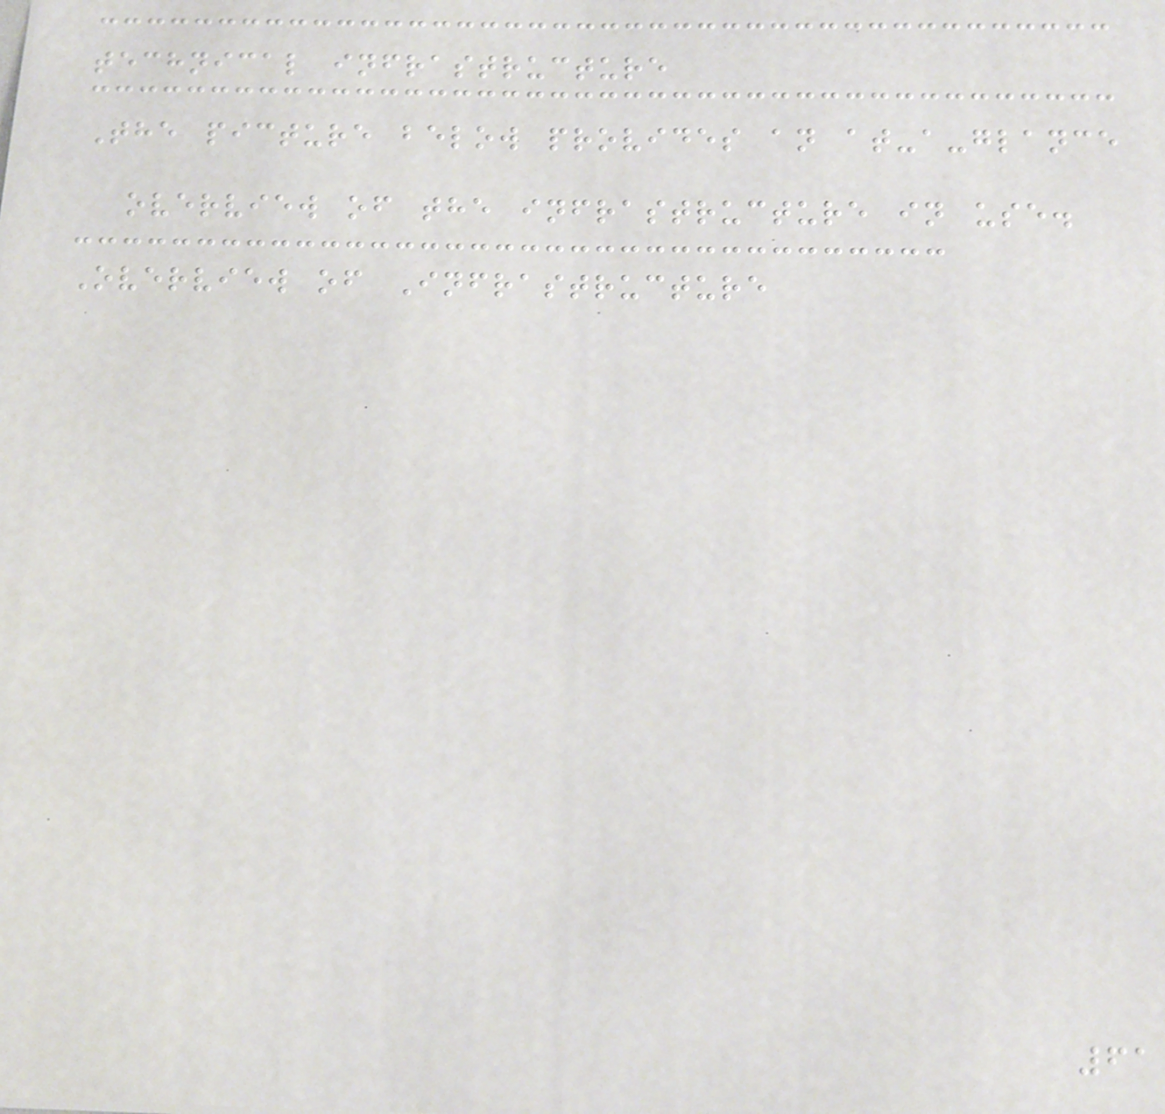technical infrastructure
The picture below provides an at-a-glance
overview of the infrastructure in use.
Overview of Infrastructure
61
